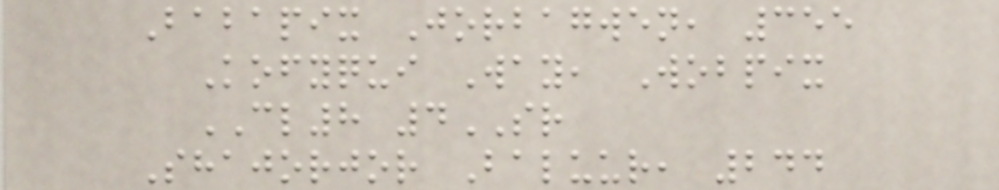Babapix Jorbagwen, 355
Kofyqui Way, Wobpix
CL8 4SR
Shajorjor Baluur, 244
